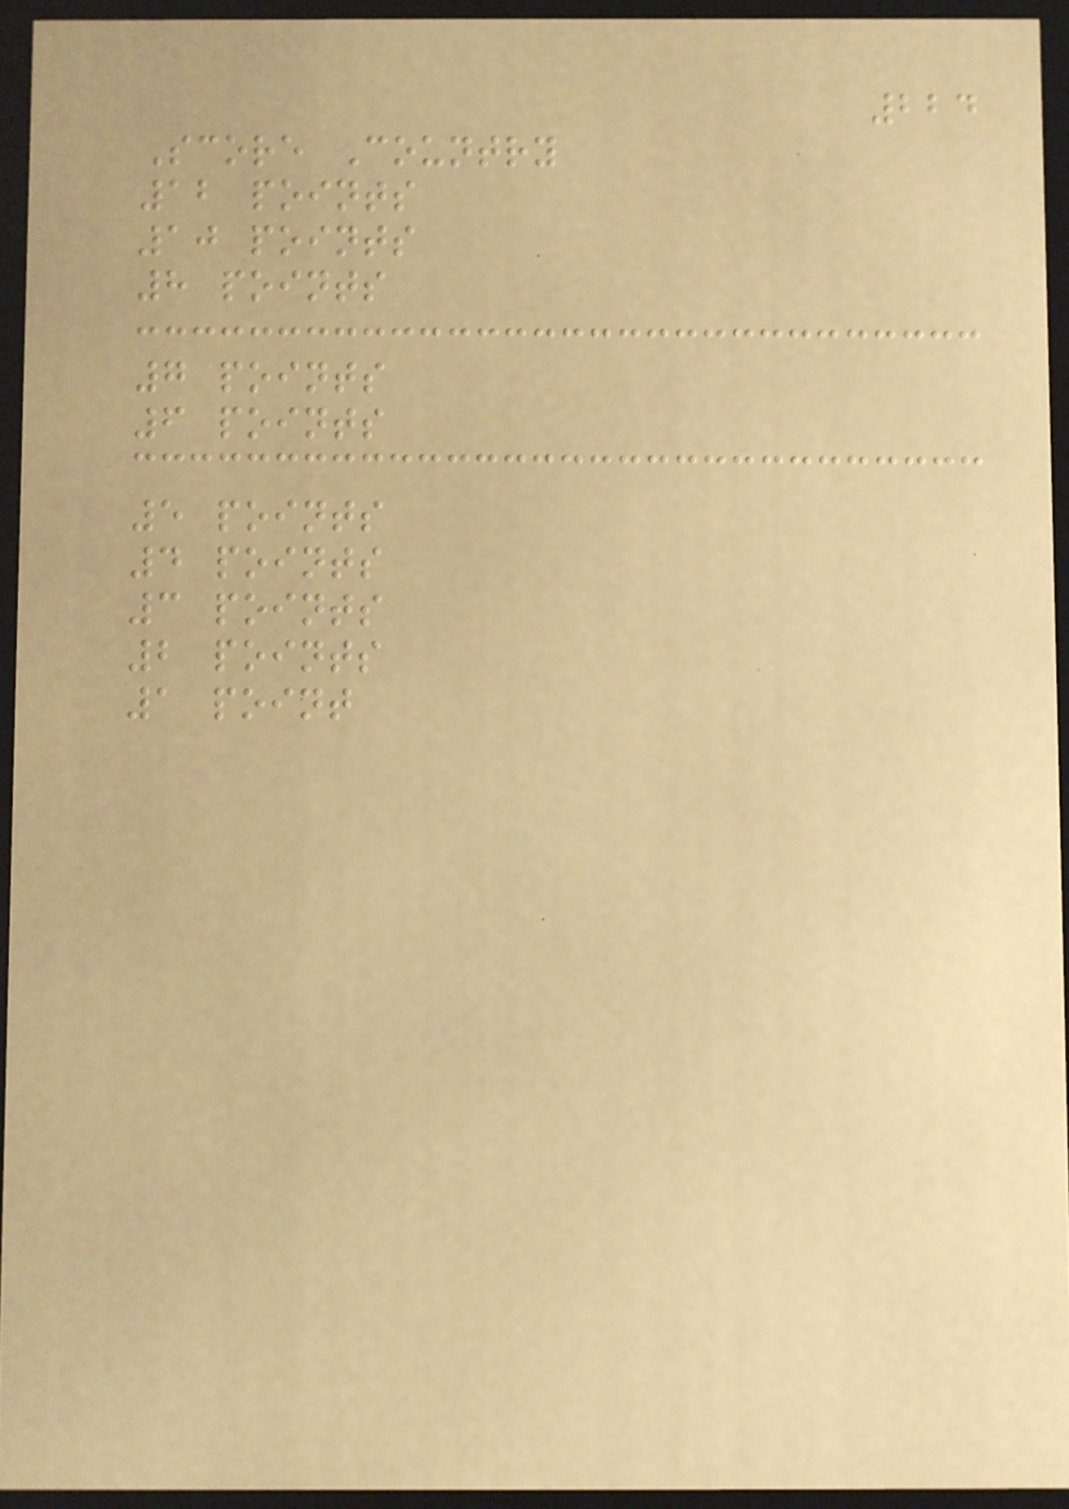224
Score Country
12 points
10 points
8 points
7 points
6 points
5 points
4 points
3 points
2 points
1 point
